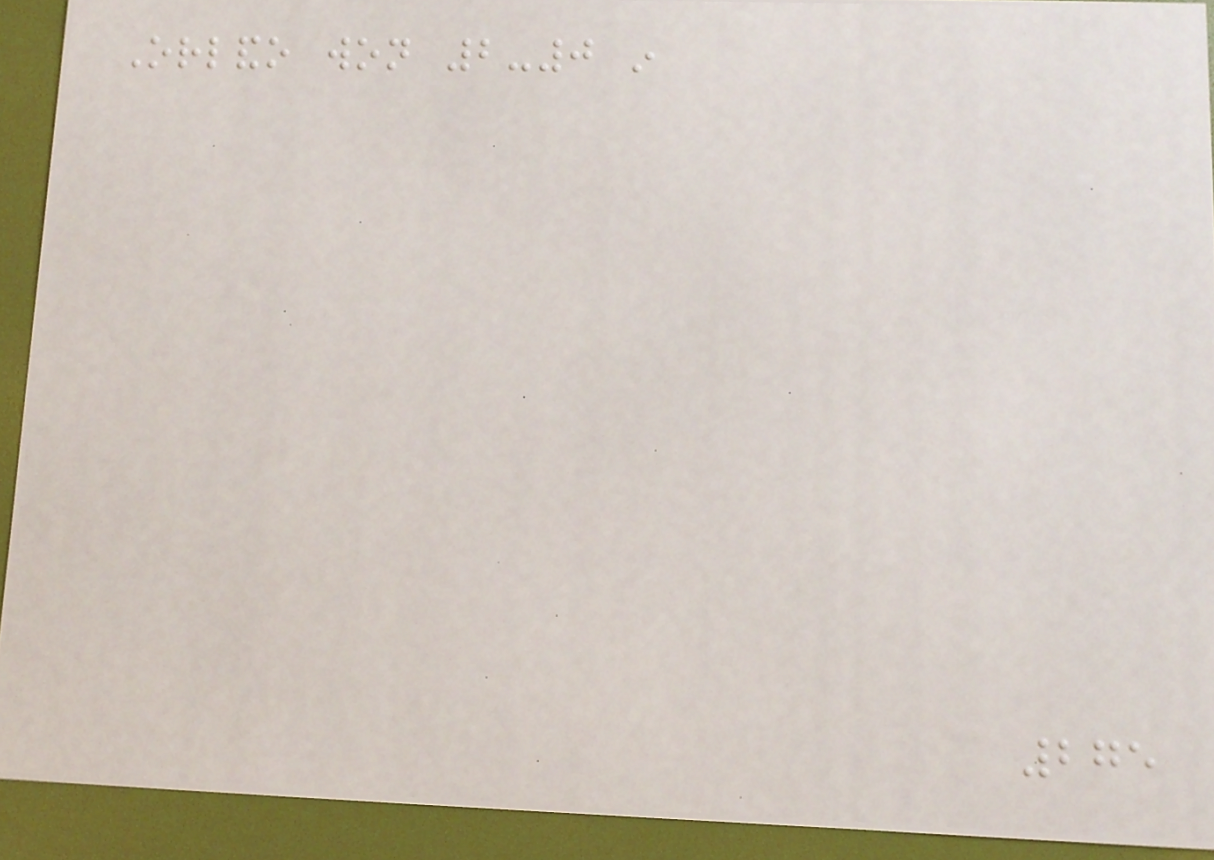Orlando won 2-0 in
275
